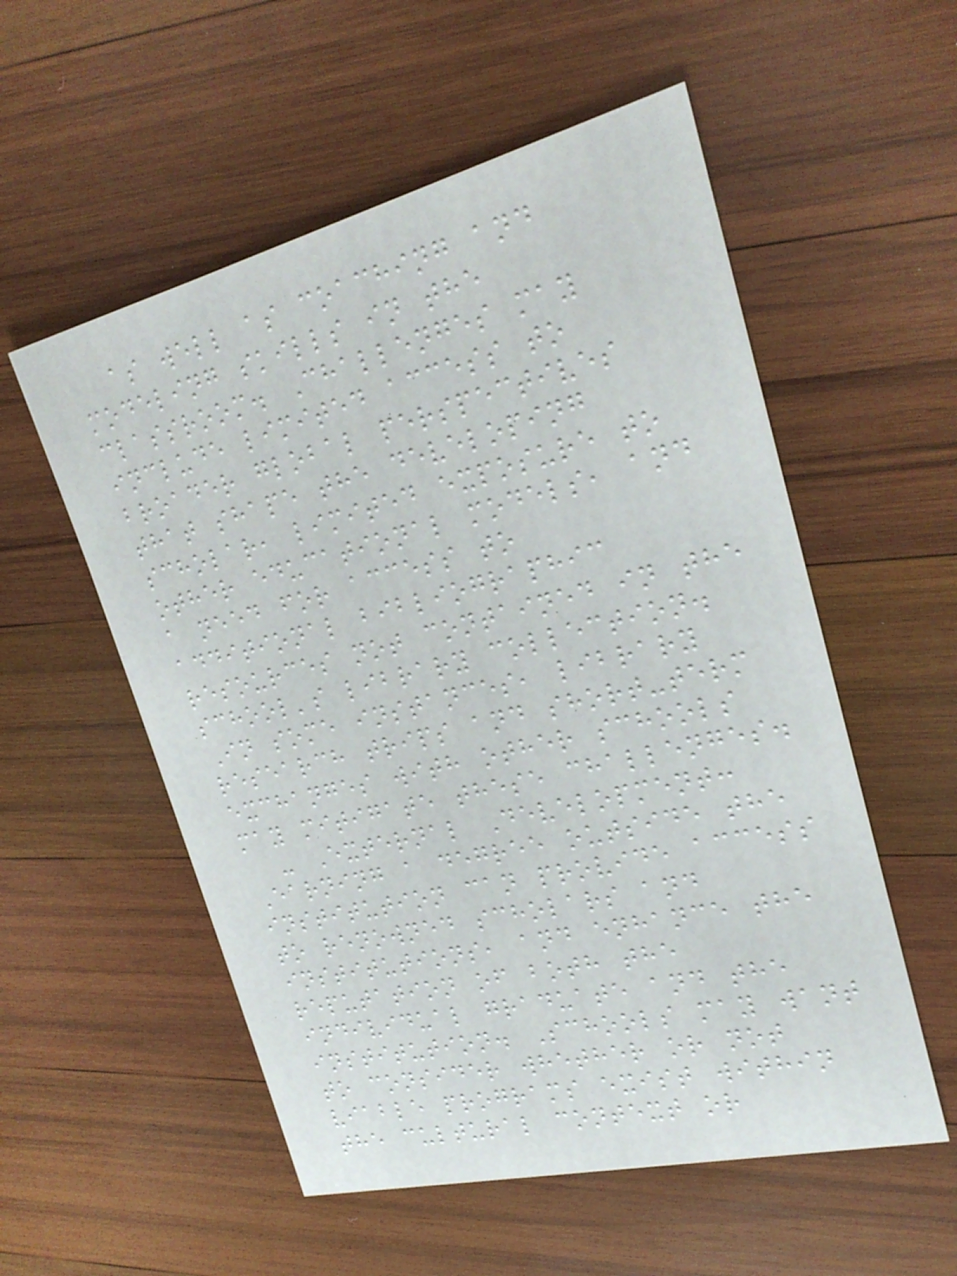as well as coaching and
modeling skills in the
classroom. Challenges may
include limited access to
broader global perspectives
that shape the developing
scholar, limited exposure to
other educational models, and
a need for access to
additional bibliographic
resources not contained in the
school's library collection.
In some instances, library
research trips and short-term
exchanges with other schools
may mitigate these challenges.
- External Development:
Earning a degree outside the
institution can provide access
to renowned scholars and
institutions, and enhance the
reputation of both the
individual graduate and the
institution. Schools may want
to consider whether or not
viable programs exist within
the cultural context or
